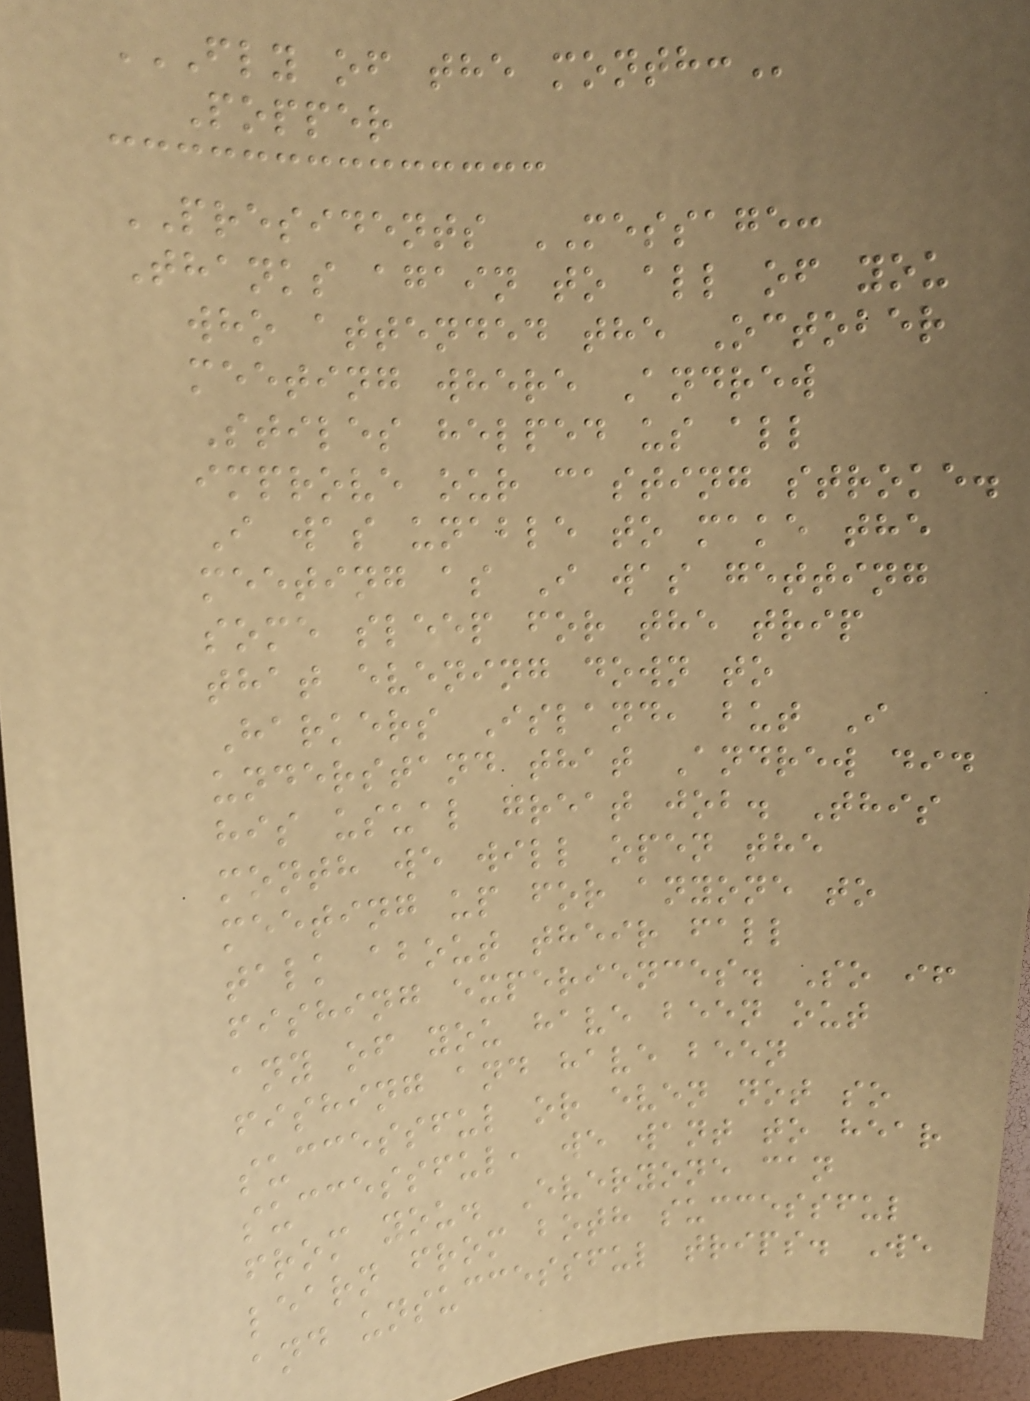FLY OF THE MONTH:
Popper
PRESIDENTS MESSAGE:
Thanks again to all of you
who attended the October
meeting where Andrew
Stiles helped us all
improve our casting stroke.
I was unable to make the
meeting as I was getting
some sleep for the trip
that evening down to
Harkers Island, but I
understand that Andrew did
his usual great job. This
month we will open the
meeting up for anyone to
talk about their fall
fishing experiences. So if
any of you have been out
fishing and have been
successful or even not so
successful, we want to hear
from you. Everyone can
learn from both successful
and unsuccessful trips. We
